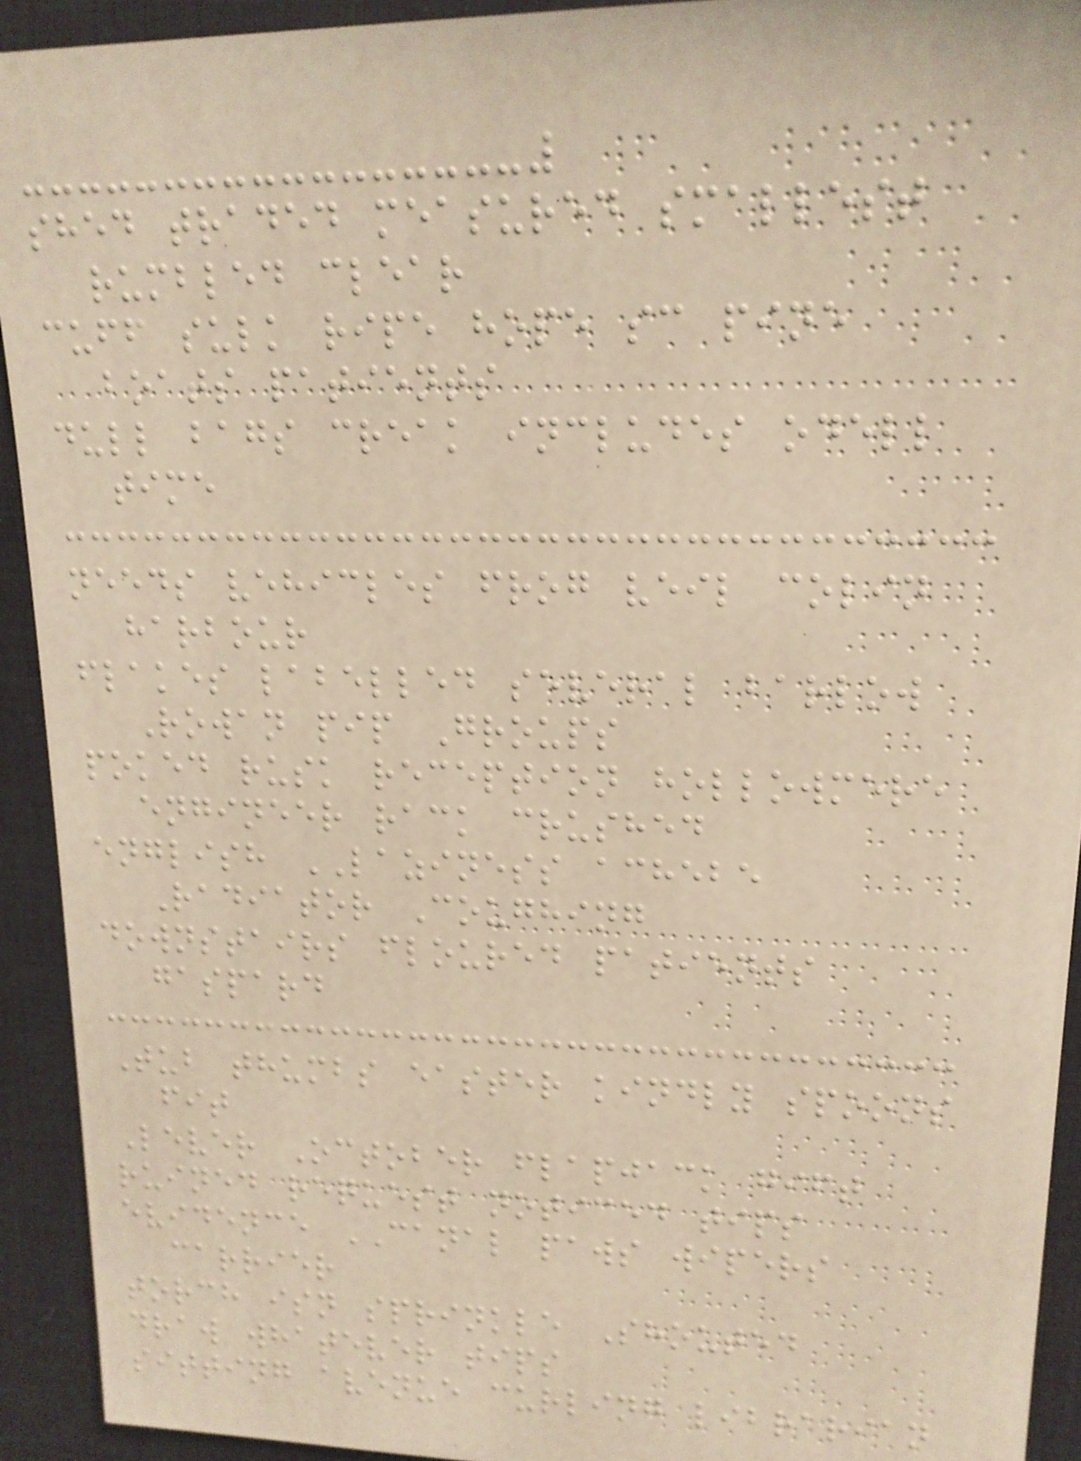shed traded measured smallest
rumbled clear
cuff sulk ripe hope sc pine
boats patients
dull bags creak includes odell
time
needs vehicles frog veil colin
harbour
flakes labelled several barlow
Rowan pip Groups
poked rusk reception hollowmere
engineer rack crushed
english LAZINESS achebe
Radiator Coughing
downstairs floured patients
gaspard
Tub thumbs easter kindly spoons
fit
Lever October flapjack gift
ruined request noticed tips
evidence CANAL paws wipers
carrier
torch isn sprinkle Shouted
draw whatever tips
sitting avenue curling librarian
